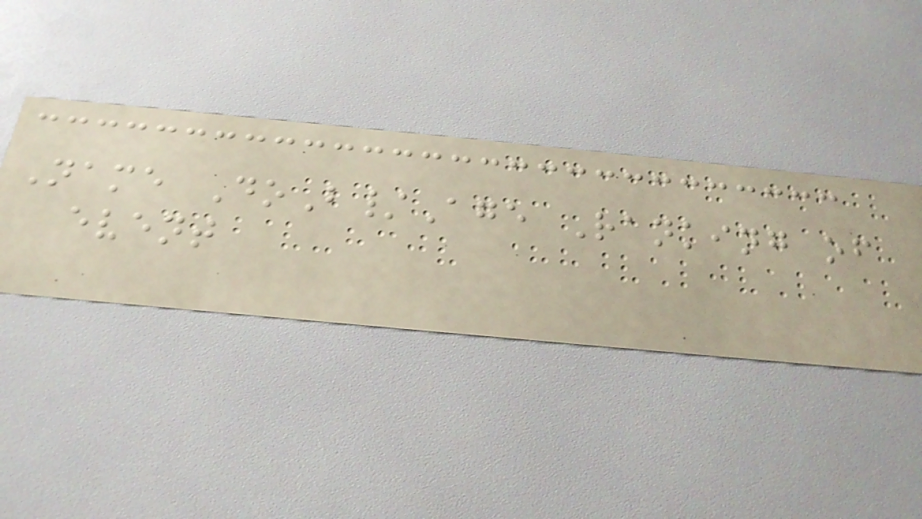Name DoB/Age Ranking of
event
